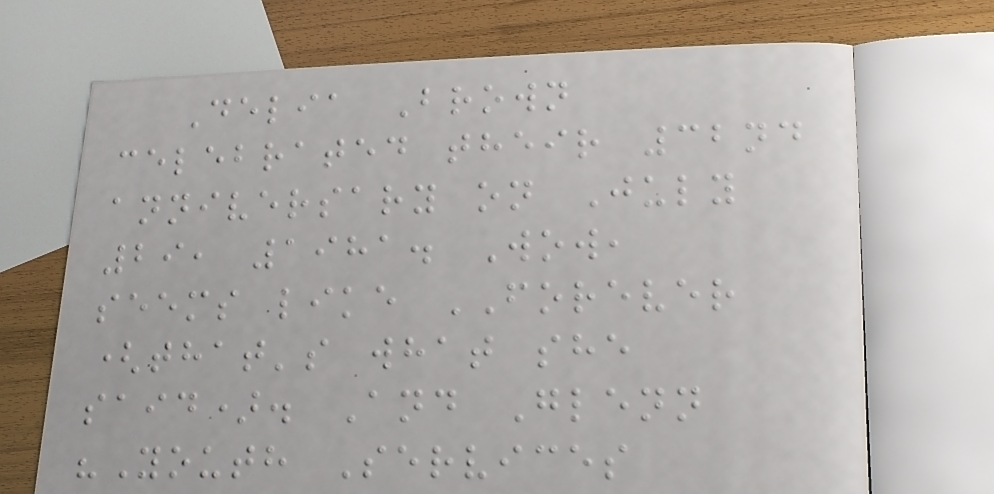Delia Brown
celebrated their 32nd
anniversary on July
29, 1981. Wow,
seems like FOREVER
(that's what she
said). And Glenn
"Youth Services
